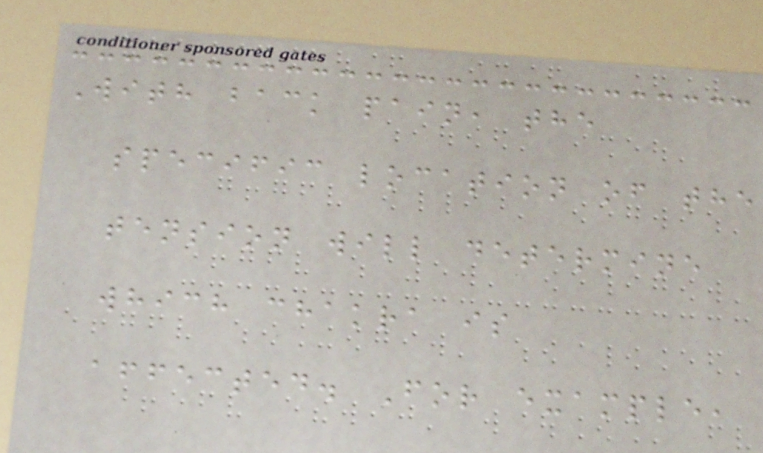With back pain, the
specific location of the
tension will determine
which chakra is
affected. For example,
